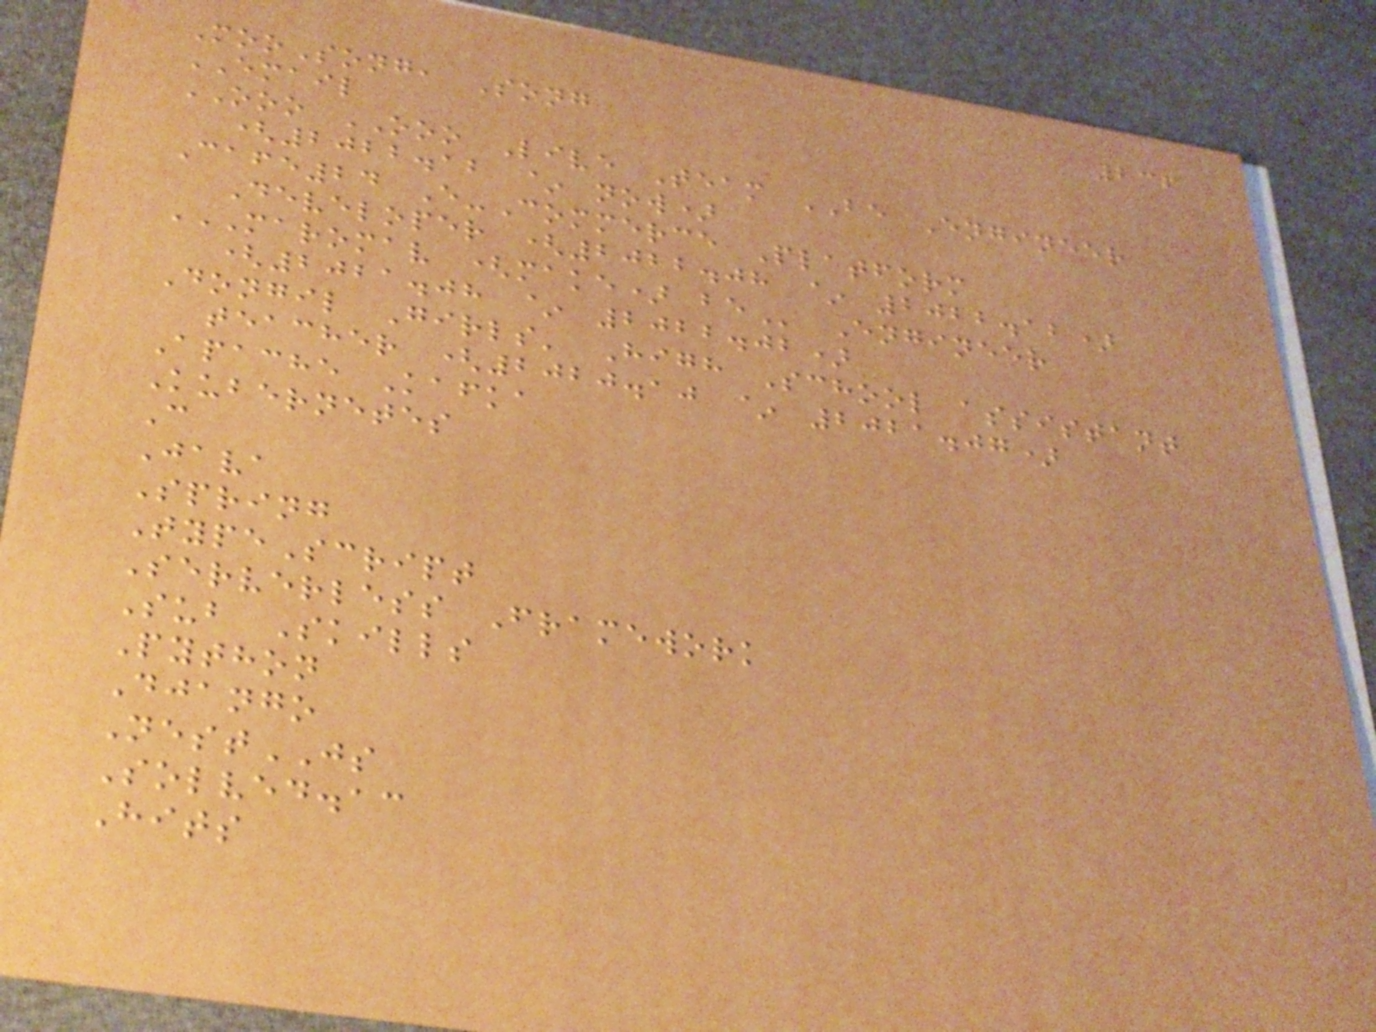236
MooSong, Song
EMAIL
OOO OOO Live Team BE Engineer
(2022.12 ~ now)
Cafe24 E-Commerce Platform
Developer (2022.08 ~ 2022.12)
MAROMAV (MAKE) BE Engineer
(2021.08 ~ 2022.02)
Dongil Girls' High School assistant
teacher (2020.10 ~ 2021.07)
Apache Kafka
Kubernetes
C
Java
Spring
TypeScript
Serverless Framework
Sub Skills
Python
Django
NestJS
Solved.ac
Hits
